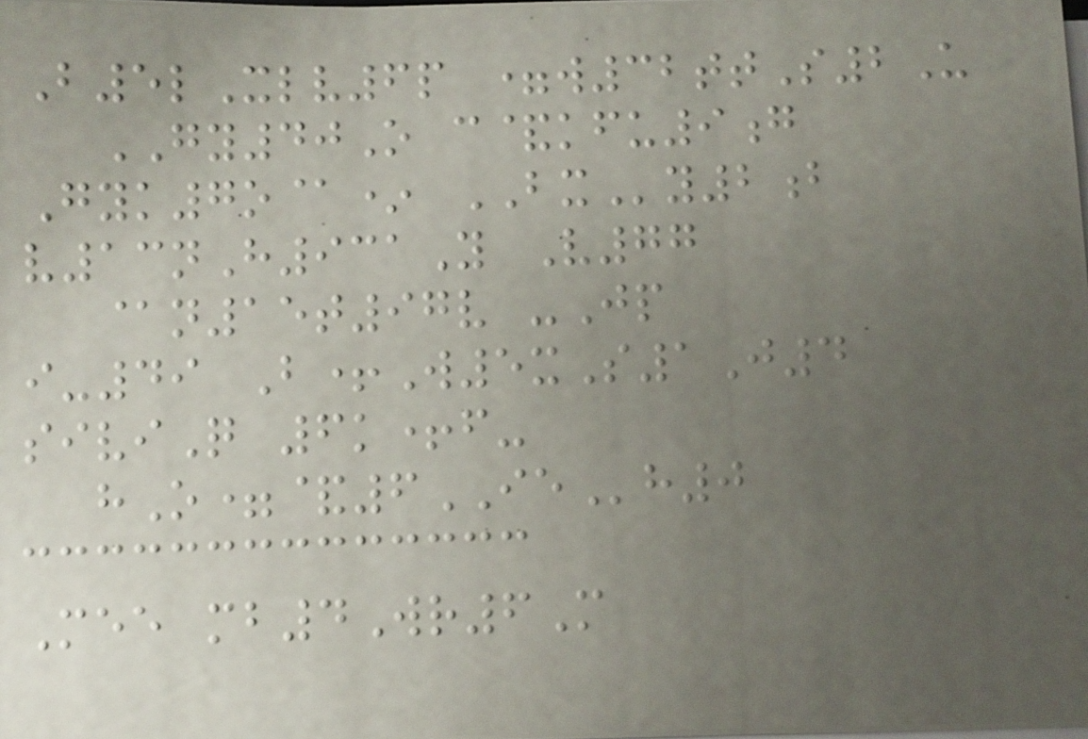B5lXlv6p =w32ttS2U
GY40O c&kfu9g
Gyk7o@* BXy2b
v13nH931Y V77
@n15t97v -Jp
i-49 B+W5xS1J4
siviQ 6k+f-
hO=&6IEh0
Mee mb4Wr6M
